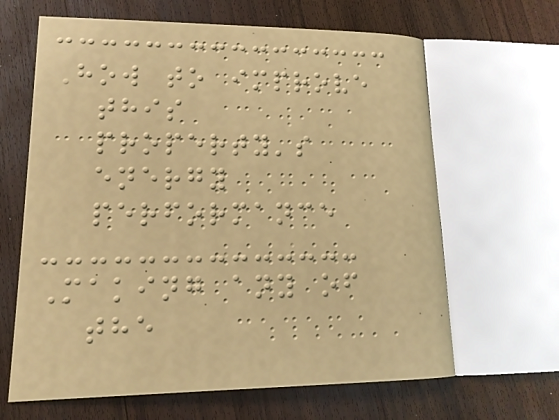How to improve
this
property's
energy
performance
Making any of
the
